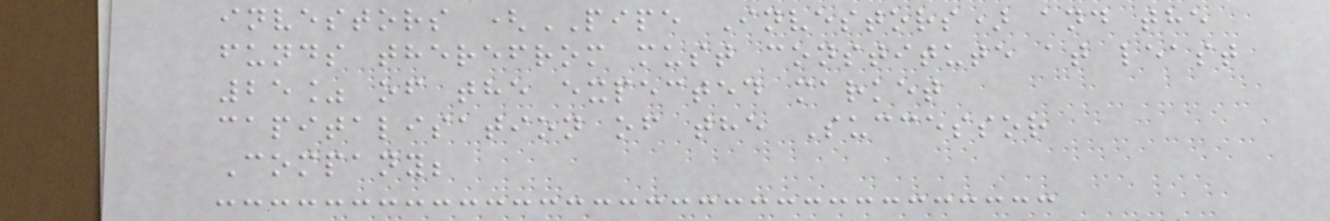investors (PIPE Investors) and the
funds therefrom must constitute at least
25% of the expected market
capitalisation of the Successor
Company;
